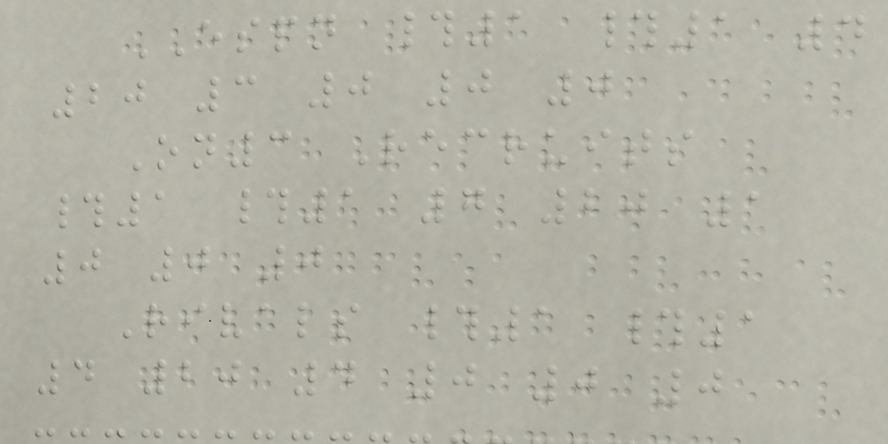ESPN #1 #1 4
20 3 0 0 0
On3 Recruits
#1 #1 7 20 1
0 0 0
Rivals #1 #1
4 20 4 0 0 0
